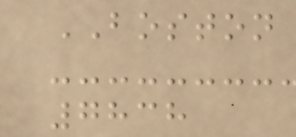BOSTON
7838
